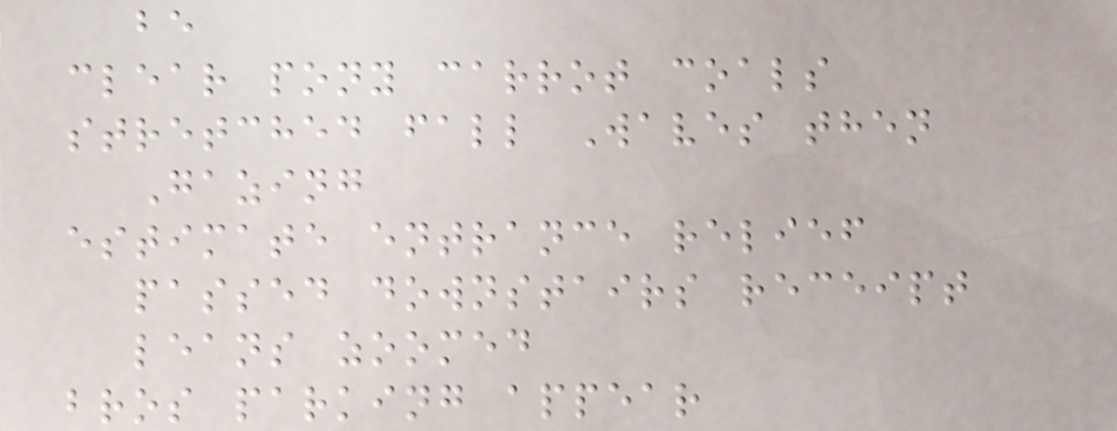be
clear pony carrot coals
stretched fall Waves then
Gazing
estimate entrance relief
passed downstairs receipt
leans zoomed
bros parking appear
